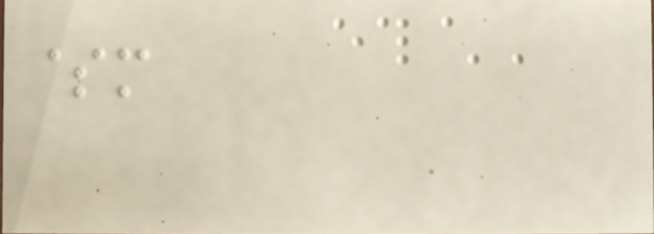$m
